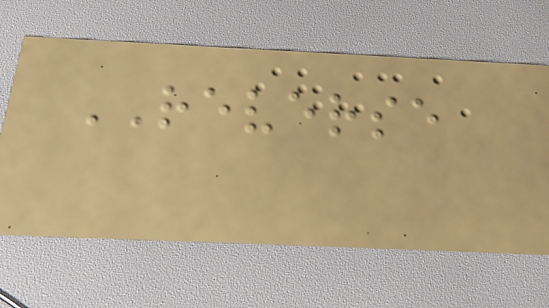REVERSE
